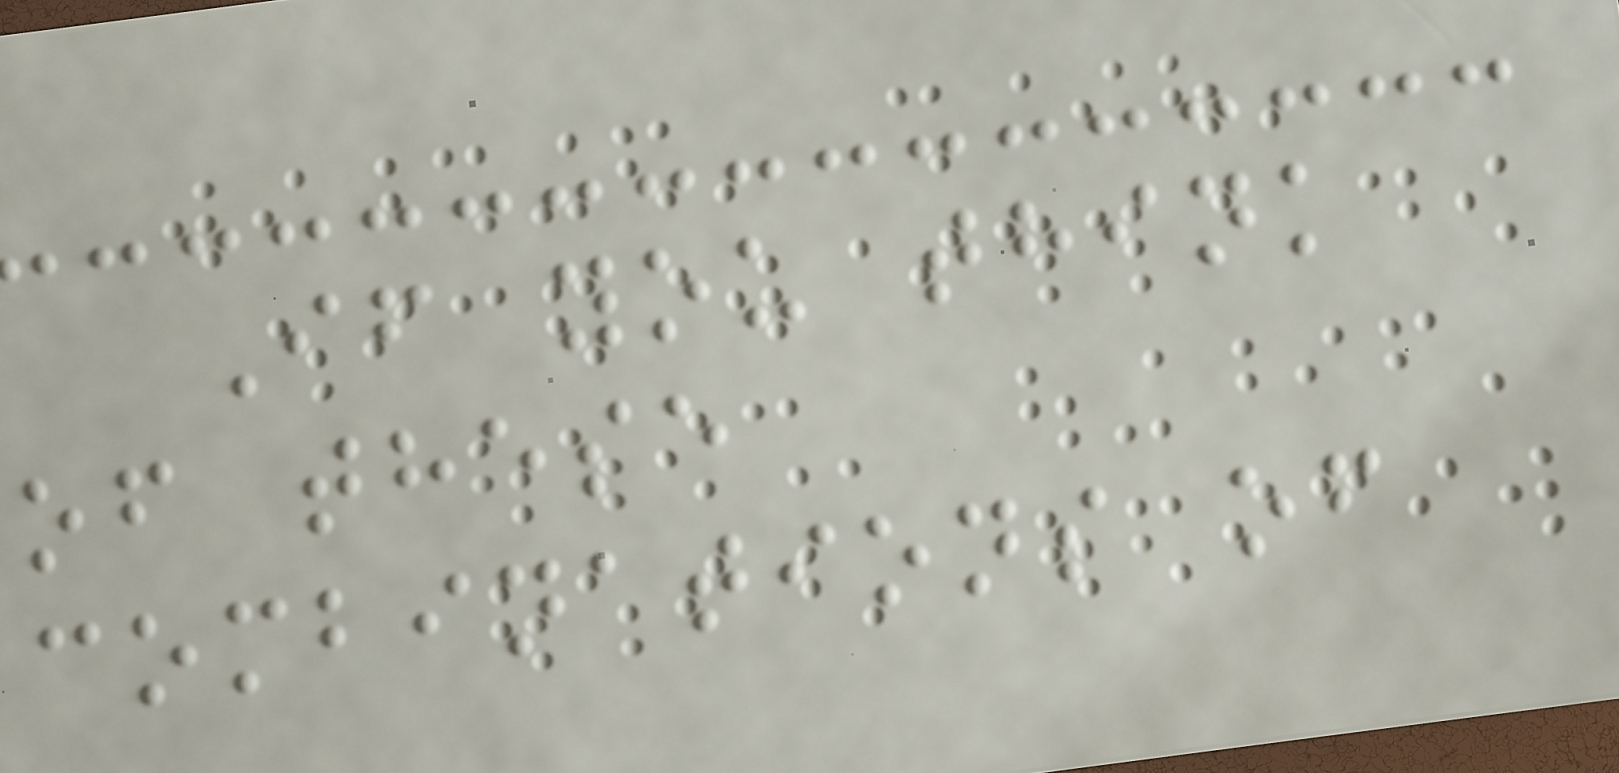If you think
of these
combinations of
